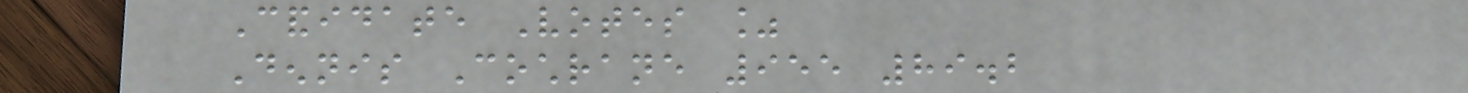Candidate Votes %
Dennis Cochrane 955 89.2
